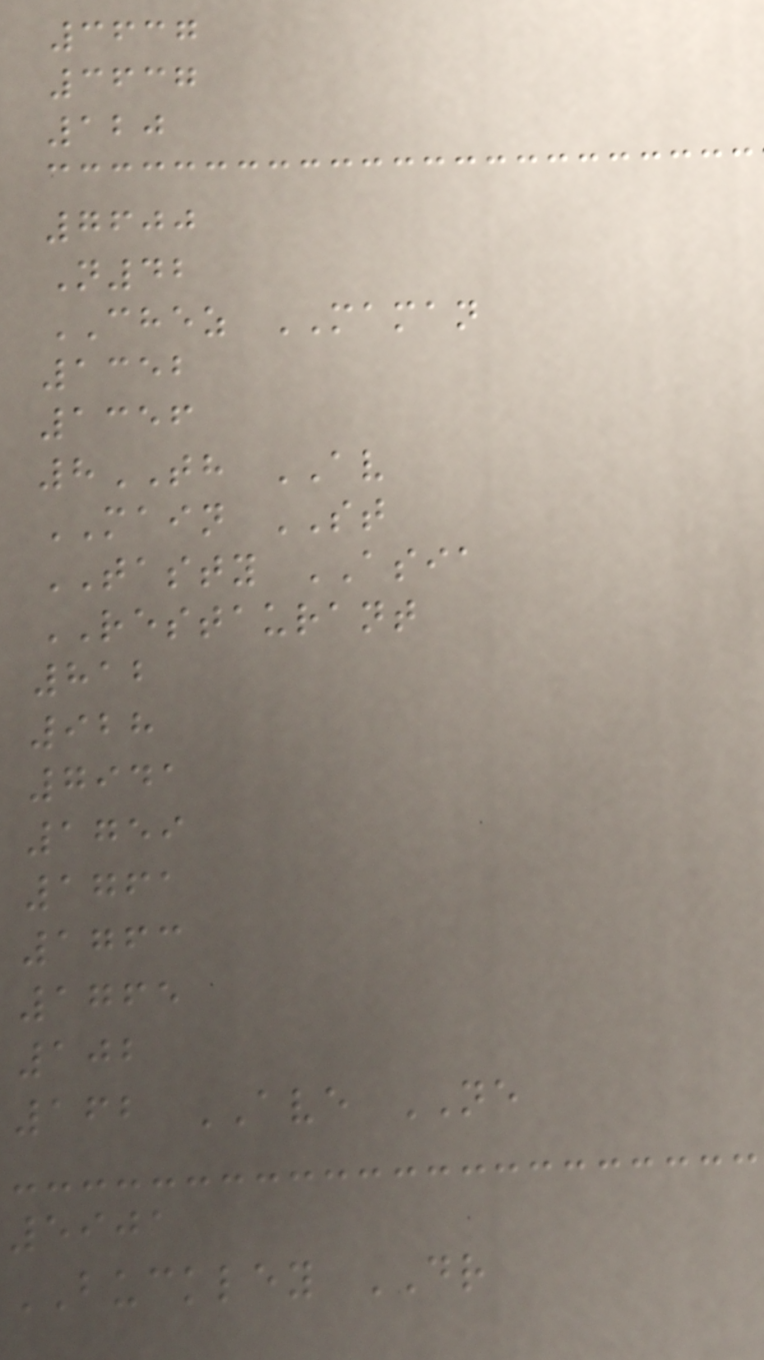3637
3637
120
7600
N42
CHEZ MAMAN
1352
1356
8TH AV
MAIN ST
TASTY ASIA
RESTAURANT
812
928
7941
1759
1761
1763
1765
102
162 AVE NE
5901
BUCKLEY DR
